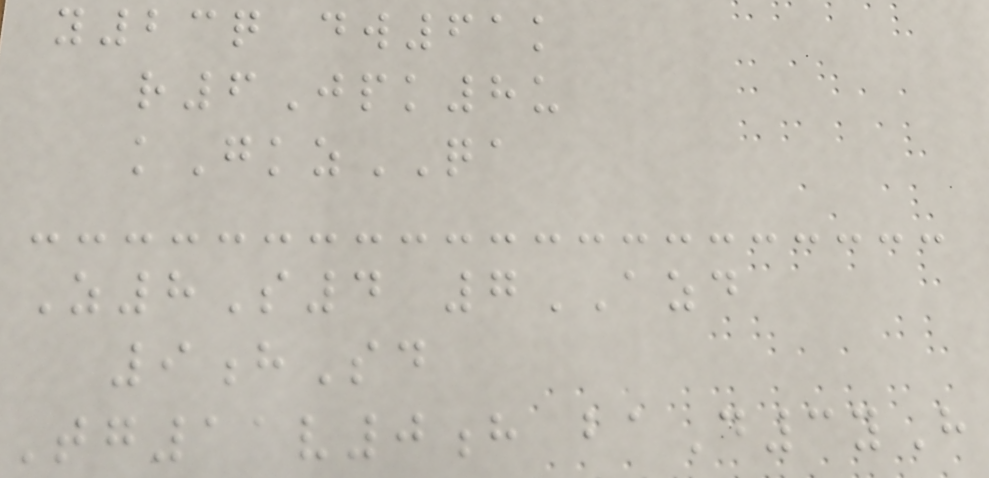y23q dw61k
r6Jpk8u
kGkzQA
Z8S4 7AZD
9hSd
Tg11v0h baD3yH
